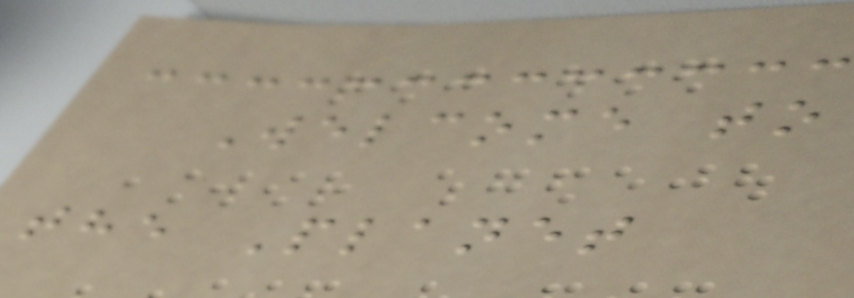Welcome to
the Planet
